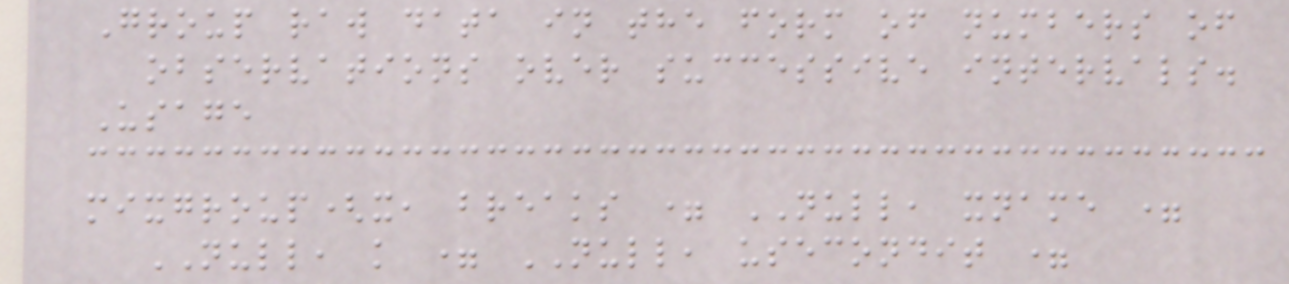Group raw data in the form of numbers of
observations over successive intervals.
Usage
mixgroup(x, breaks = NULL, xname =
NULL, k = NULL, usecondit =
